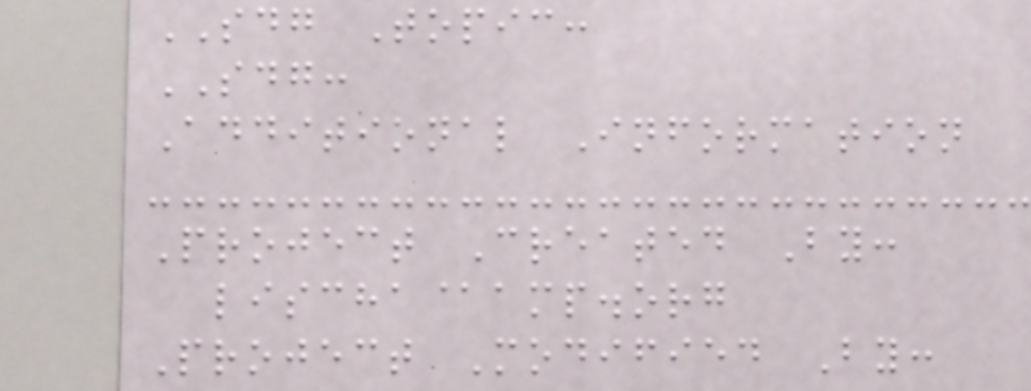SDG Topic:
SDG:
Additional Information
Project Created By:
lischa@amp.org
Project Modified By:
